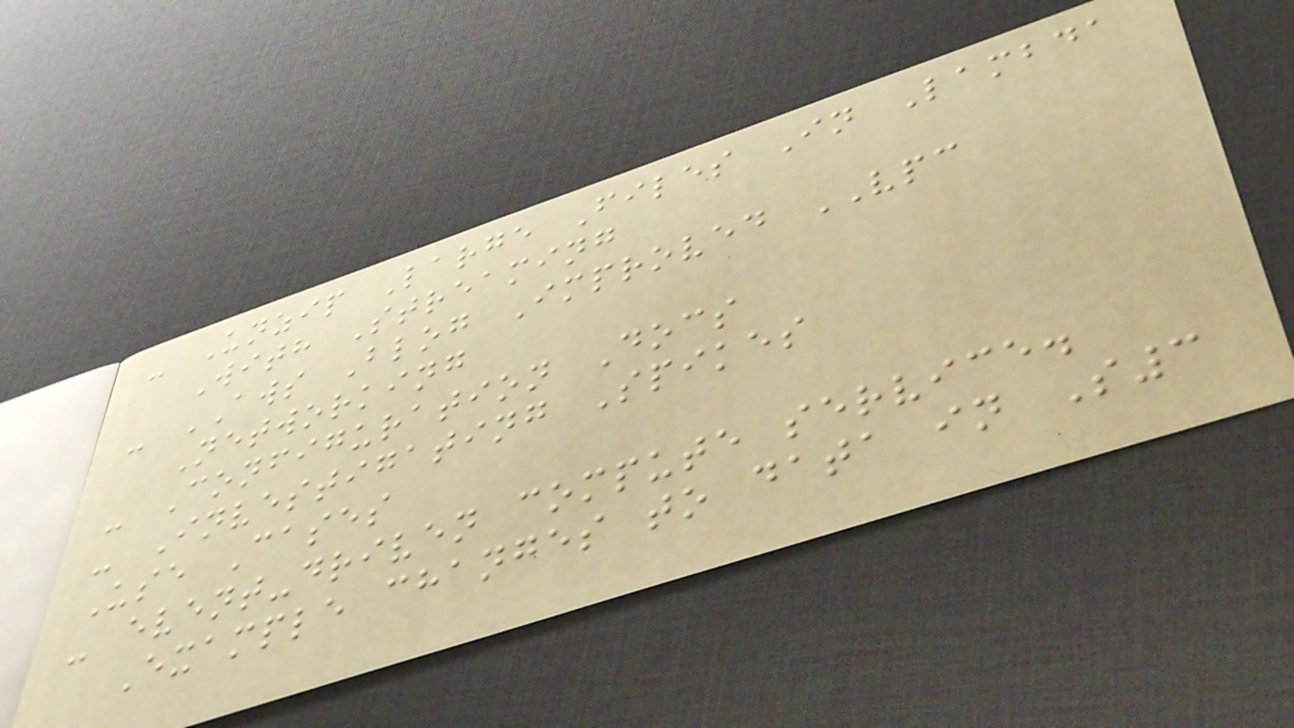- Unzip Large Files In Lambda
With Streaming
- AWS Blog Improved VPC
Networking
- Configuration Docs
- Investigating Spikes
Use Cases
- event-driven compute service.
Example changes to data in S3
